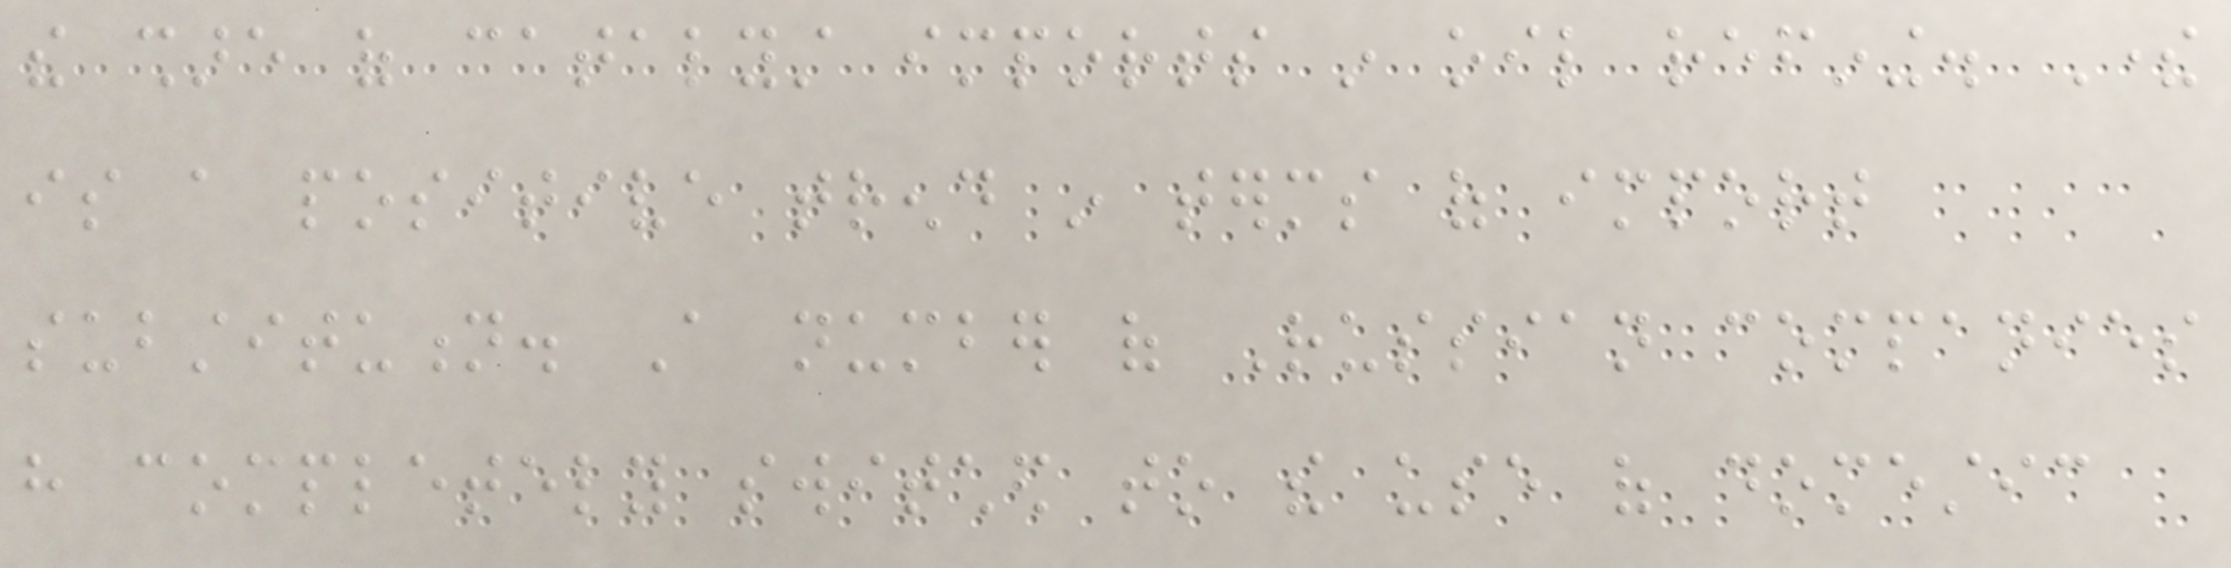the share of catalyst imports in oil refining. There
is a positive trend in terms of import
substitution. A number of Russian companies
have completely switched to the use of domestic
